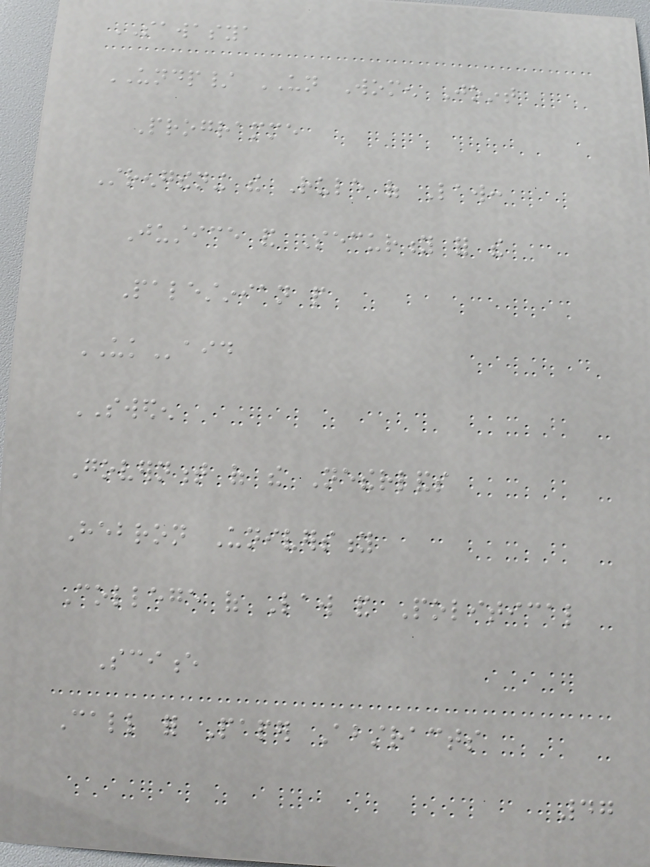SAWASYA
UNDP/ UN Women Joint
Programme
Strengthening the Rule of Law:
Justice and Security for the
Palestinian people
UKaid
SWEDEN
Government of the Netherlands
Hebron University
College of Law and Political
Science
Call for Paper Abstracts
47
